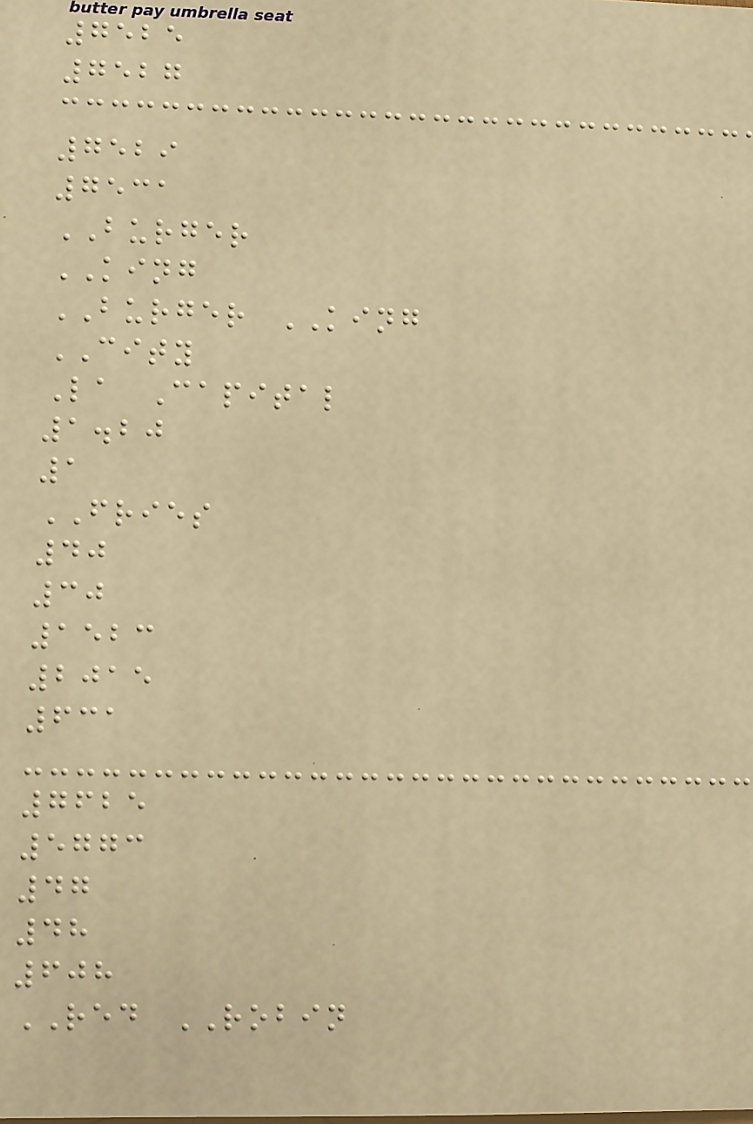7525
7527
7529
7531
BURGER
KING
BURGER KING
CITY
La Capital
1.20
1
FRIES
40
30
1523
2015
631
7625
5773
47
48
608
RED ROBIN
